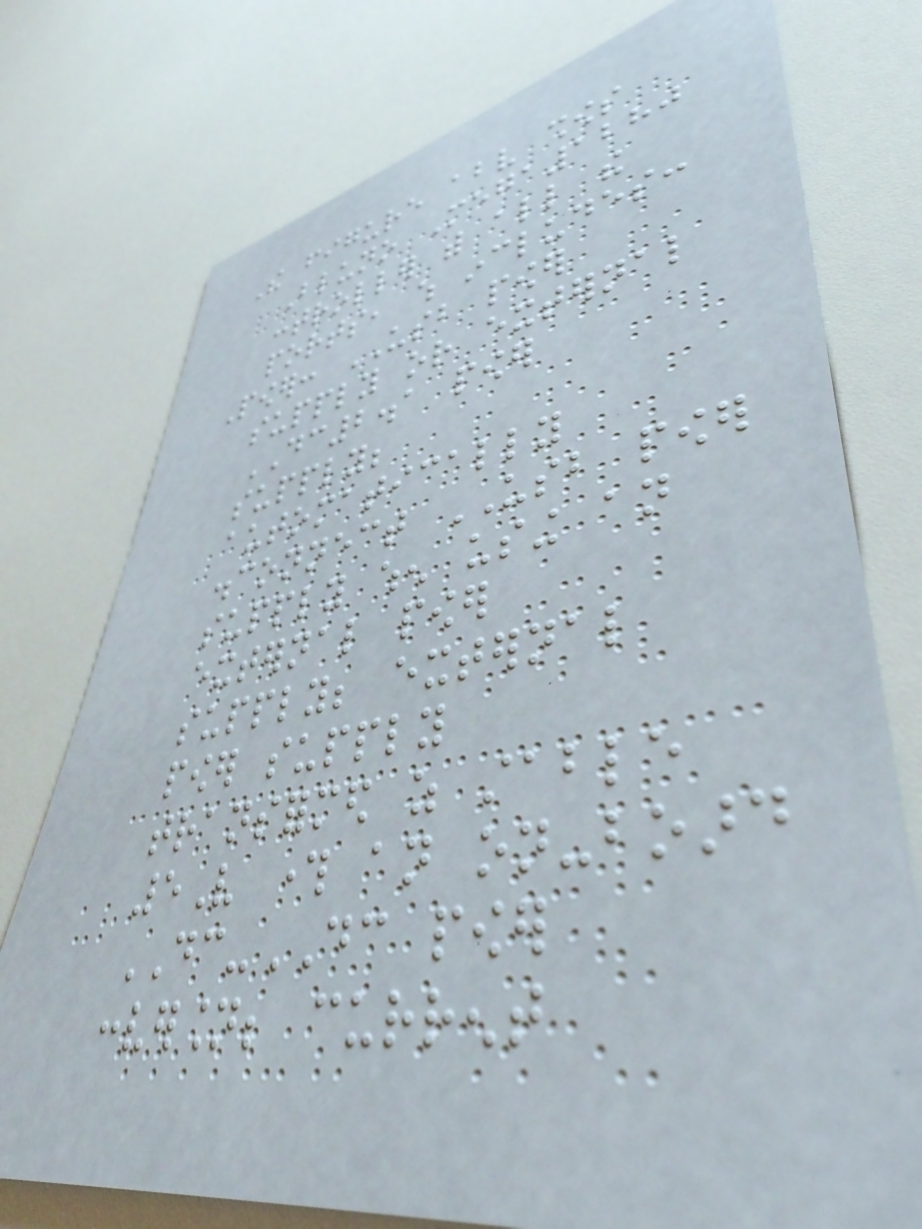The figure above shows
Bluno Mega1280
controller with all the
ports, which includes:
Power: USB power
supply or external
DC2.1 power
supply;
automatically
disconnect USB power
supply when using an
external power
supply; external
power supply
transformed as stable
5V through an on-board
DC-DC power
conversion; current
